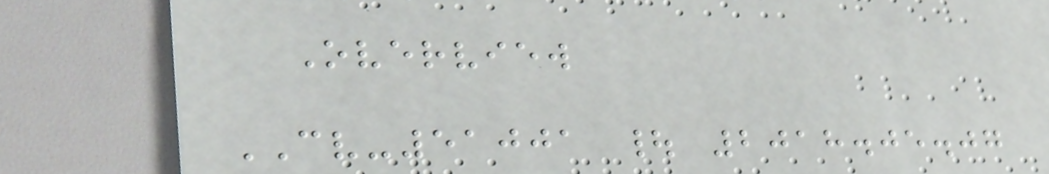Overview
CV-51001 | 2018.05.07
